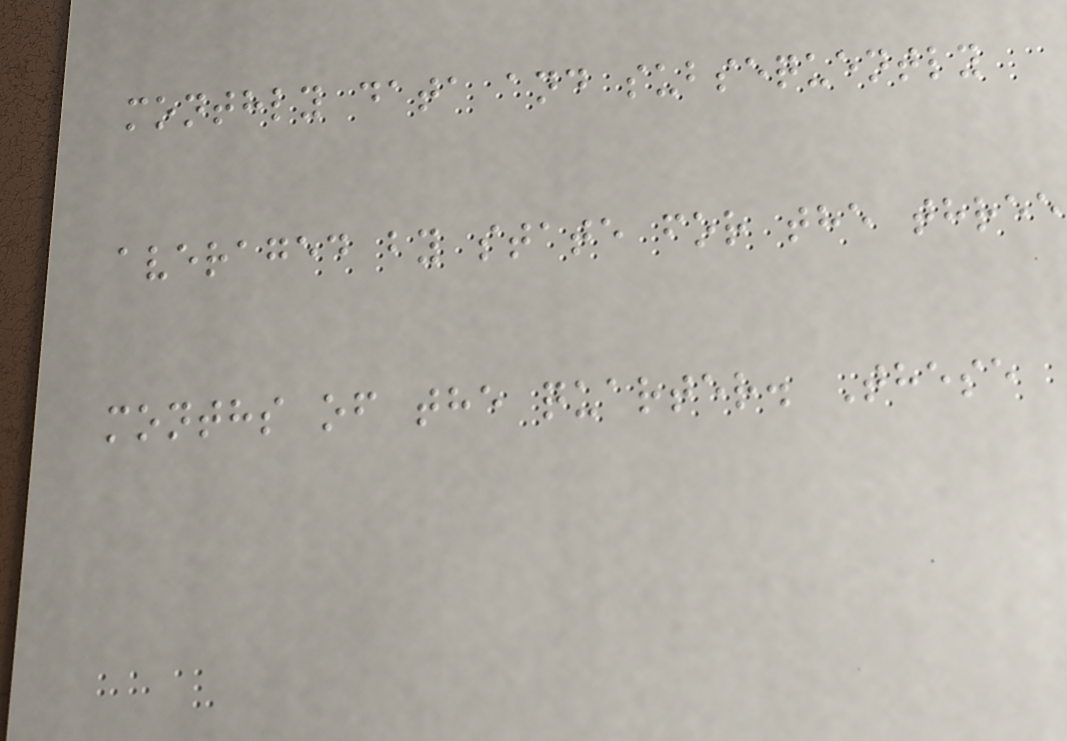monthly data and subsequently
averaged by state for the three
months of the quarter. These
